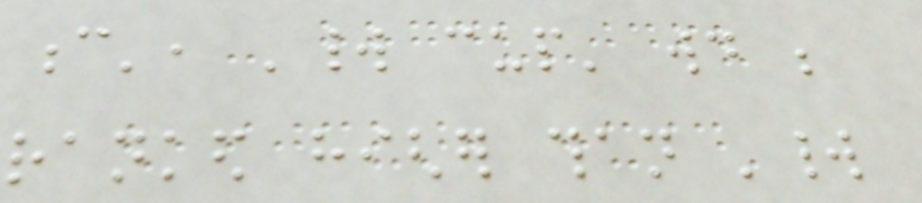c', 'world cup' would be
ranked higher than 'world
